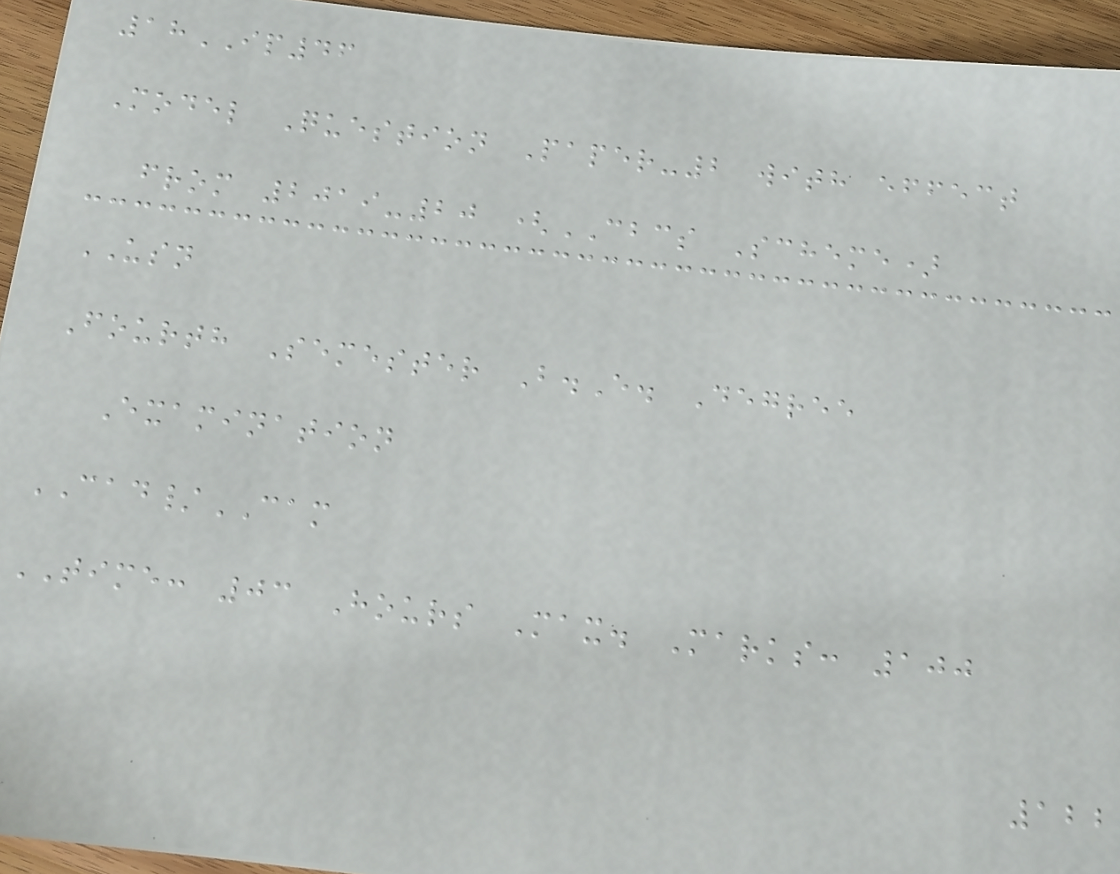18IP46
Model Question Paper-2 with effect
from 2019-20 (CBCS Scheme)
USN
Fourth Semester B.E. Degree
Examination
CAD/CAM
TIME: 03 Hours Max. Marks: 100
122
